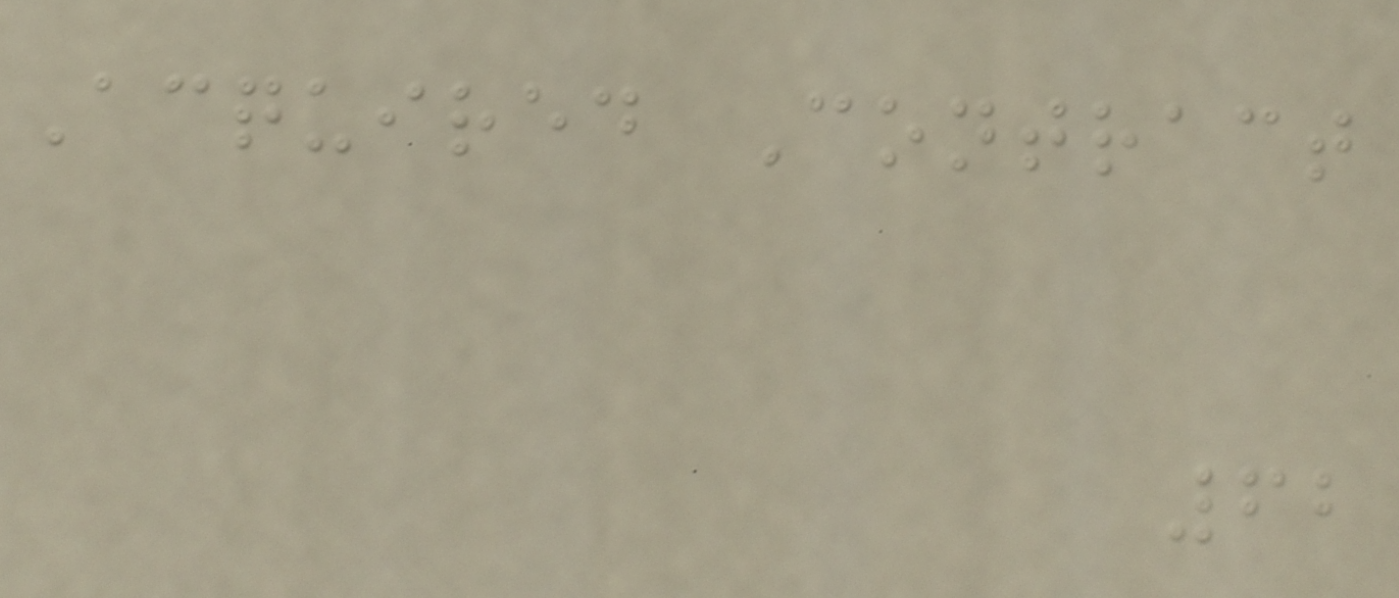Acquired Contract
62
